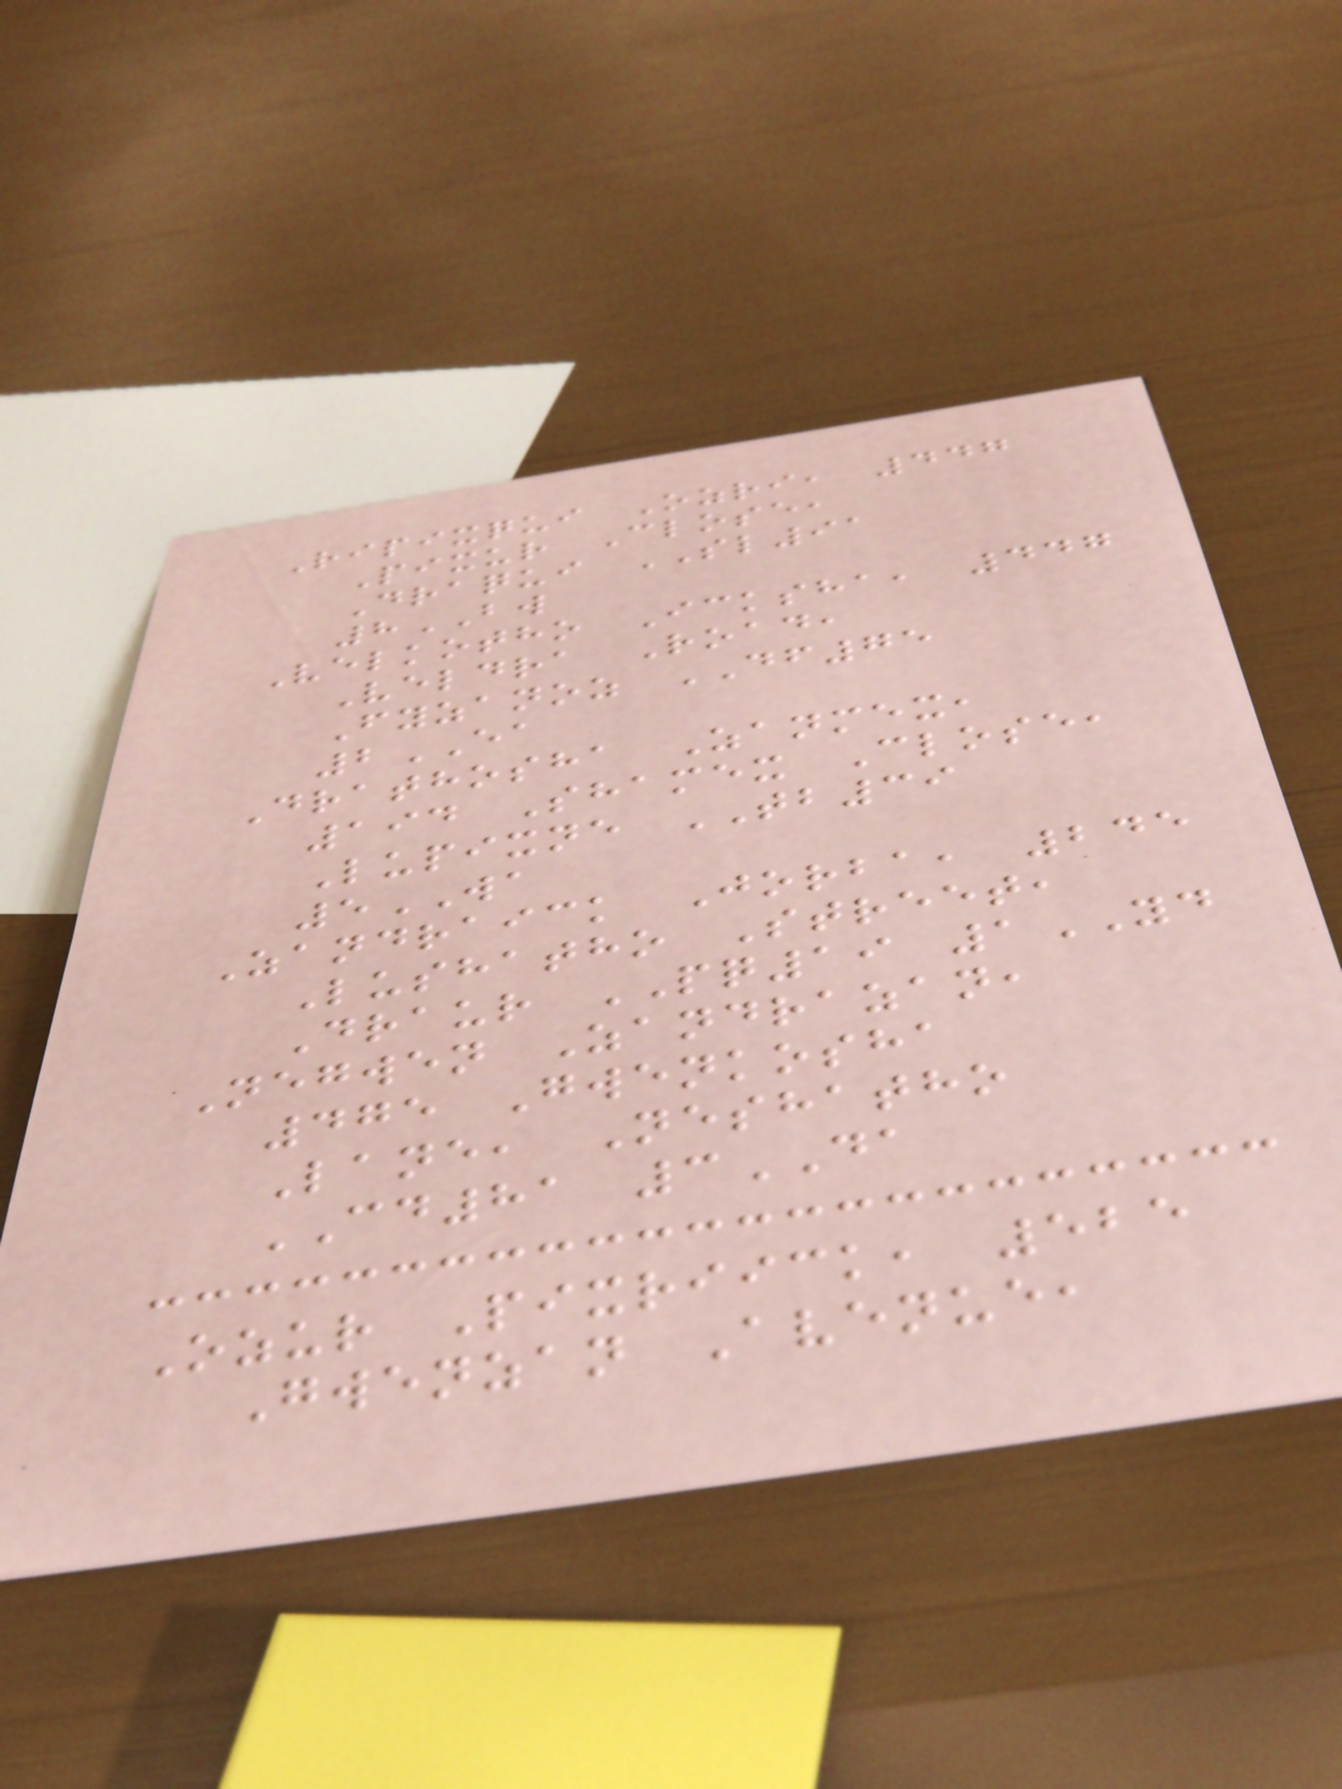Ripixqui Ozri, 447
Pixur Close,
Draqui SL91
8BW
Velkotho Icksha, 447
Veldra Road,
Fyzanoz DF75
2EA
Drathosha Zanmex,
194 Shamex Close,
Lupixne TB39
5WA
Zandraick Jorba, 245
Lushatho Street,
Draur PQ19 1YD
Negwen Zandrazan,
475 Gwenkosha
Lane, Neshatho
CD81 3DA
Ozur Pixriick, 525
Gwenzan Avenue,
